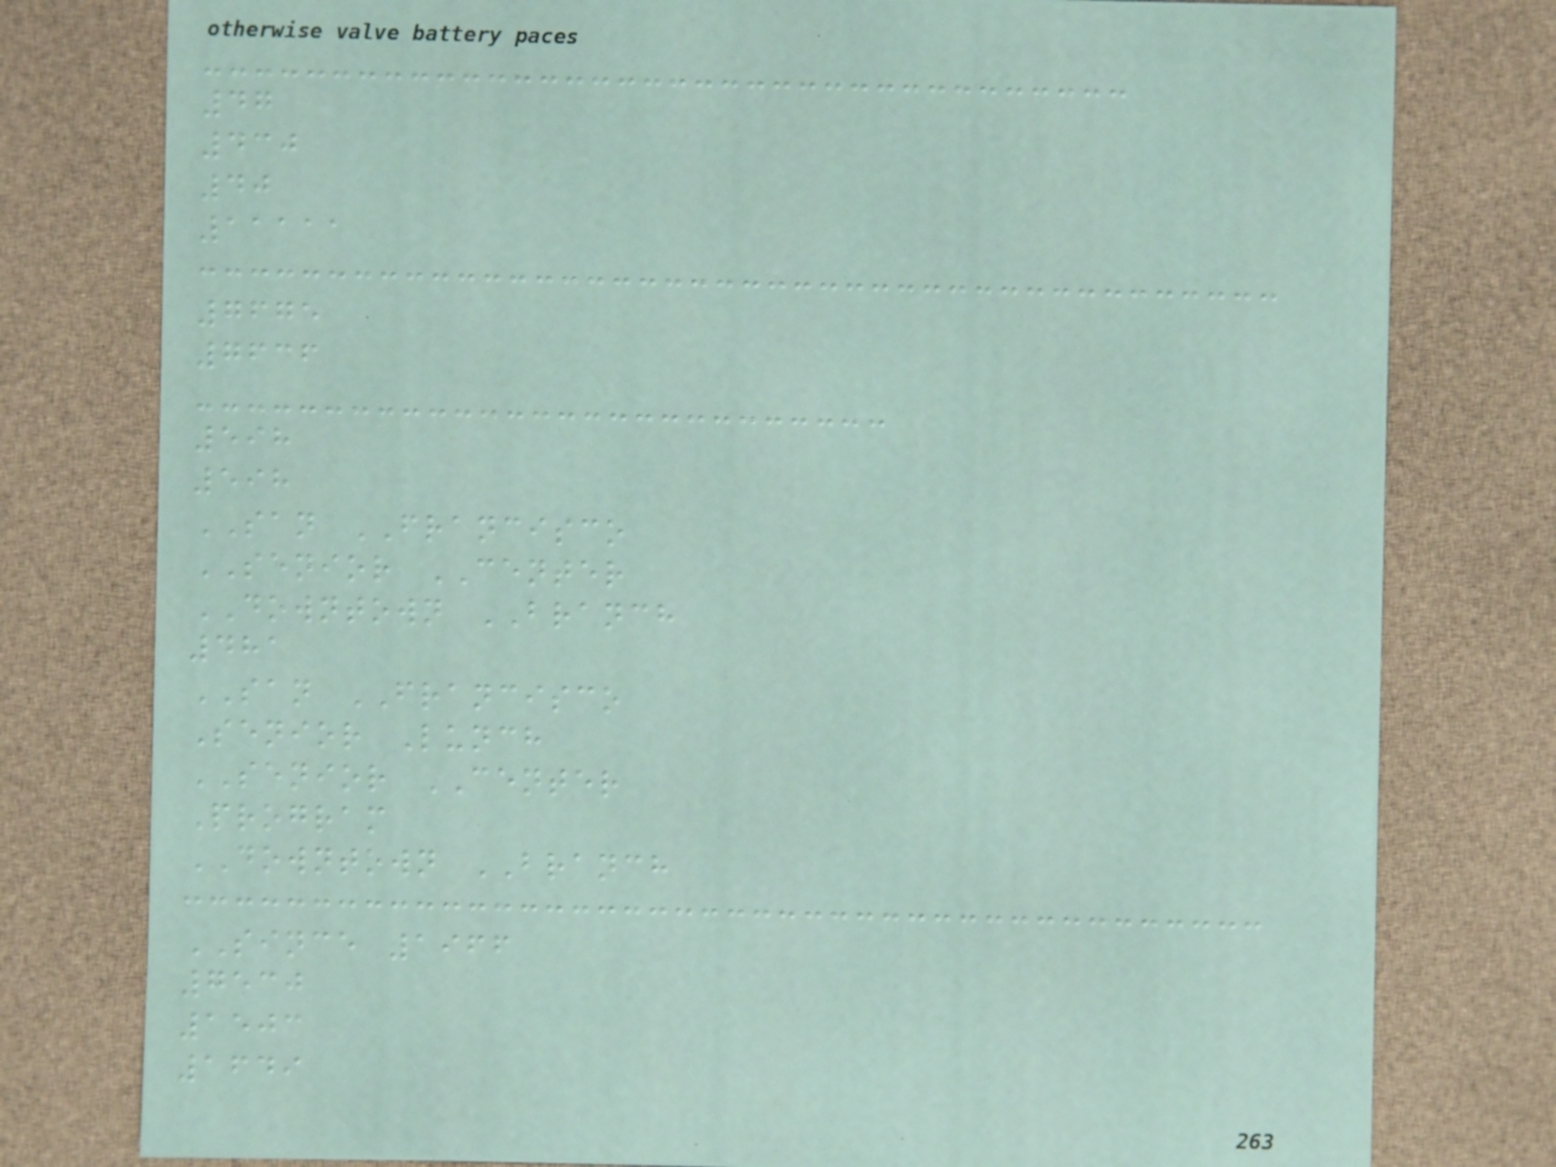47
430
40
11111
7675
7636
598
598
SAN FRANCISCO
SENIOR CENTER
DOWNTOWN BRANCH
481
SAN FRANCISCO
Senior Lunch
SENIOR CENTER
Program
DOWNTOWN BRANCH
SINCE 1966
7530
1503
1649
